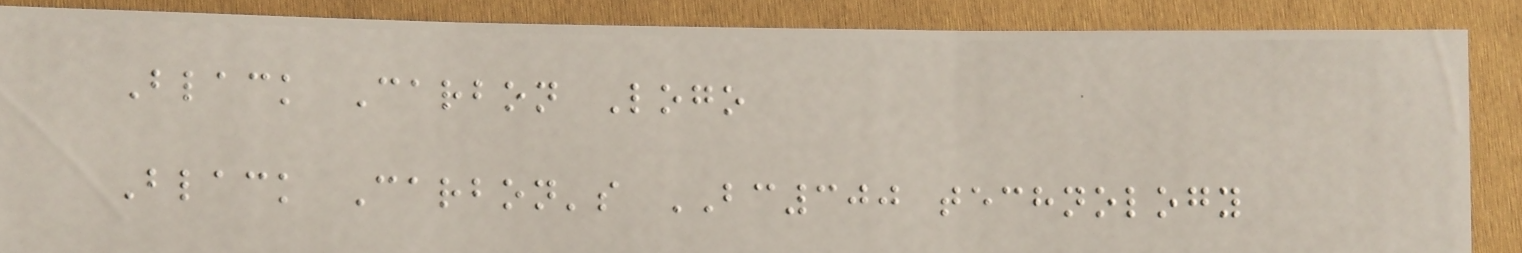Black Carbon Logo
Black Carbon's BC300 technology
